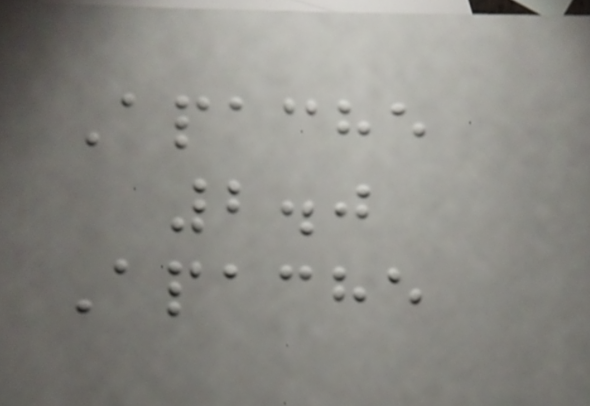Apache
2.0
Apache
